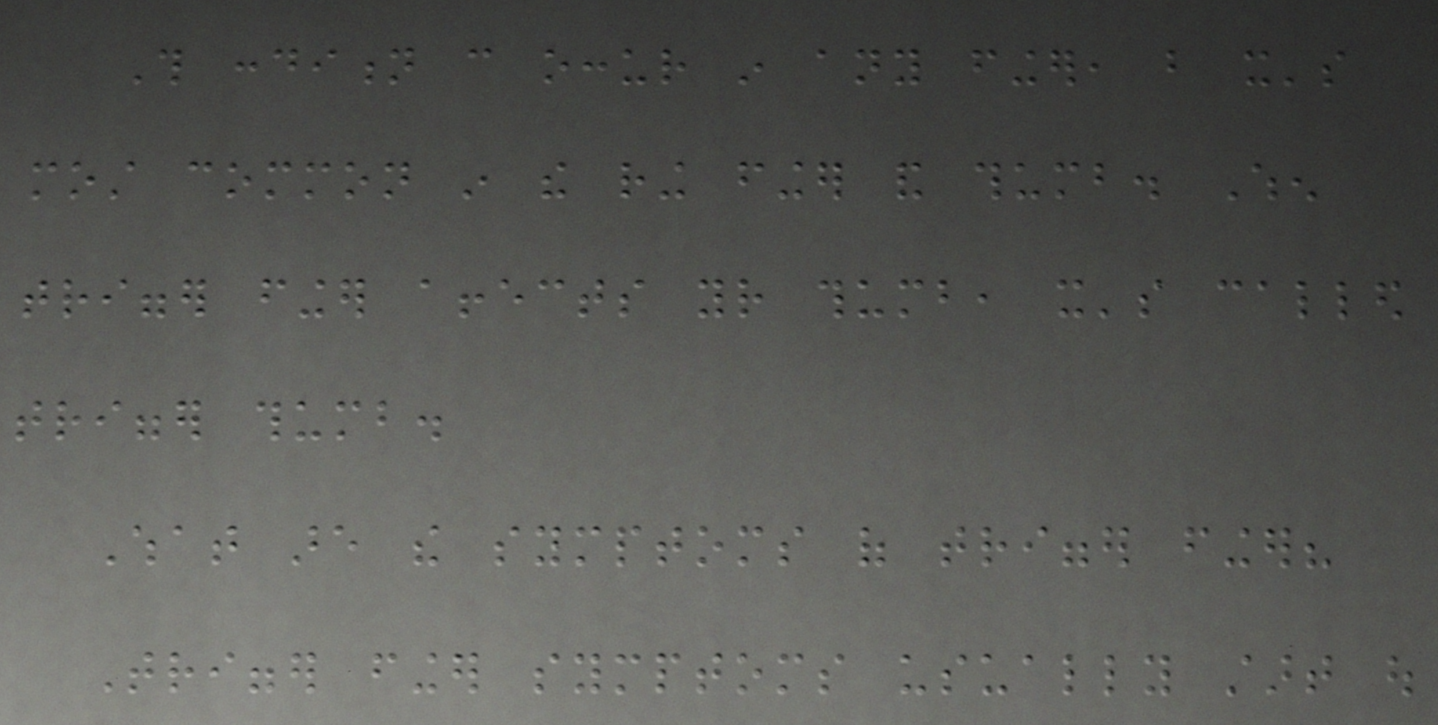This condition can occur in any finger, but it's
most common in the ring finger and thumb. When
trigger finger affects your thumb, it's called
trigger thumb.
What are the symptoms of trigger finger?
Trigger finger symptoms usually start out
